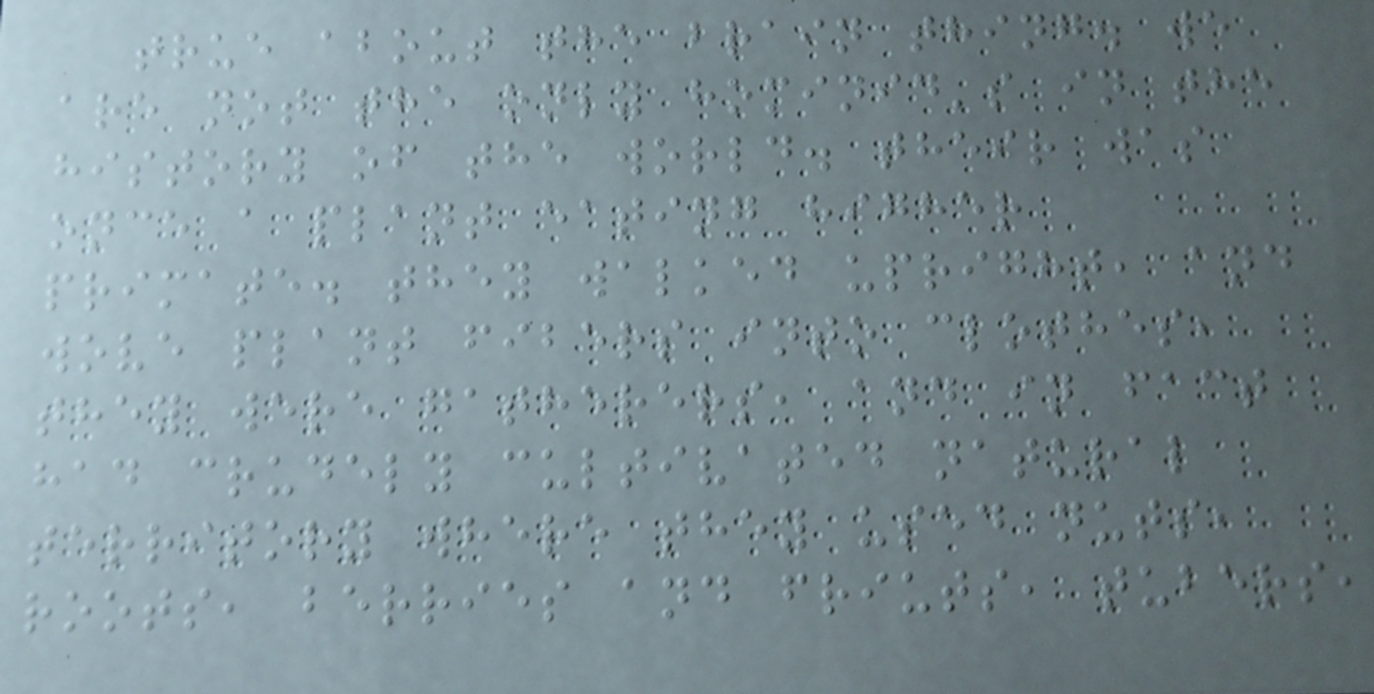true about the brain thing. we
are not the only hominid's in the
history of the world. their was
once a plant eating higher
primate. they walked upright, and
wove plant fibers into clothes,
they were gatherers, and in fact
had crudely cultivated natural
territory where they used nuts,
roots, berries and friuts, tubers,
